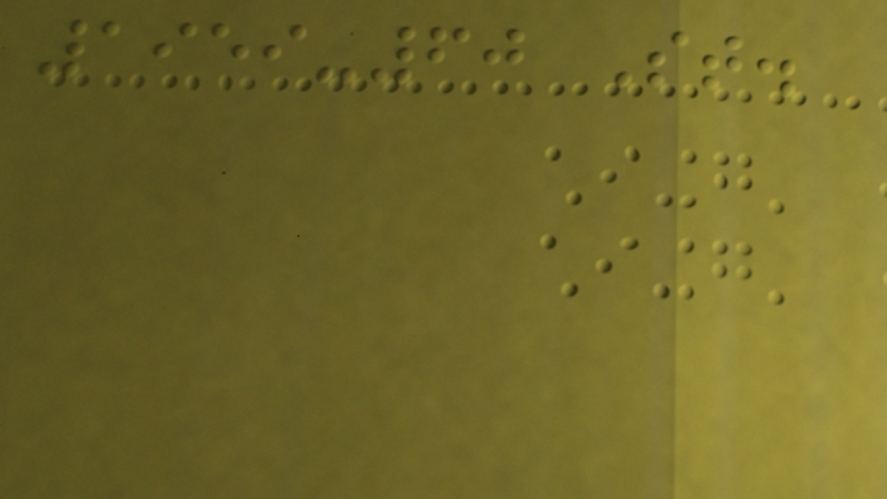1959-60 St.
